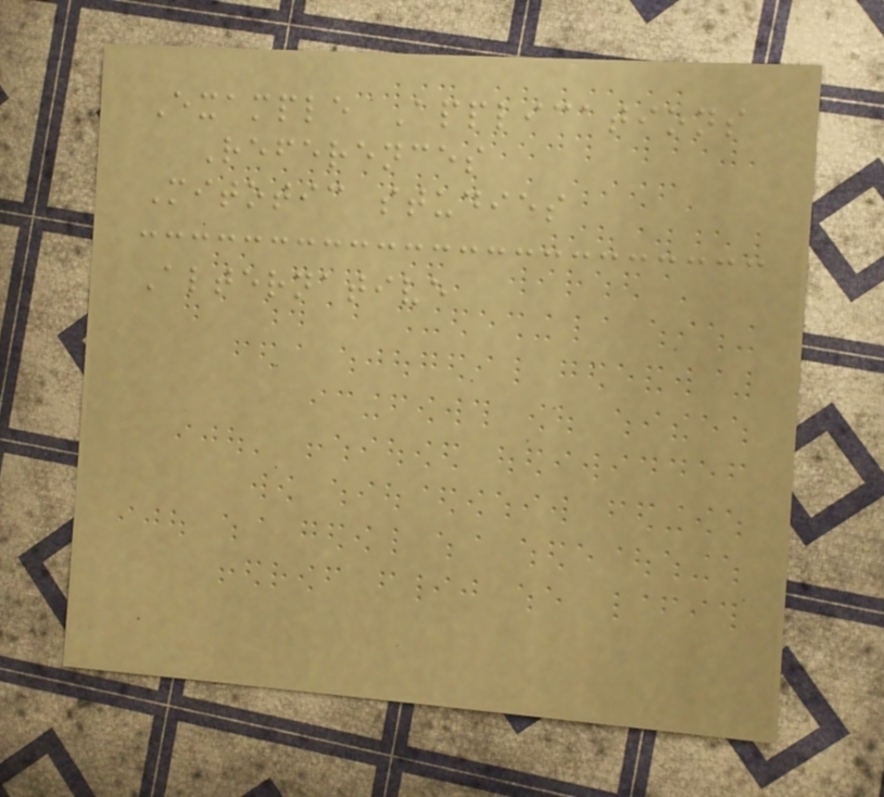Example Applications
References
Mitotic studies
Alternative
